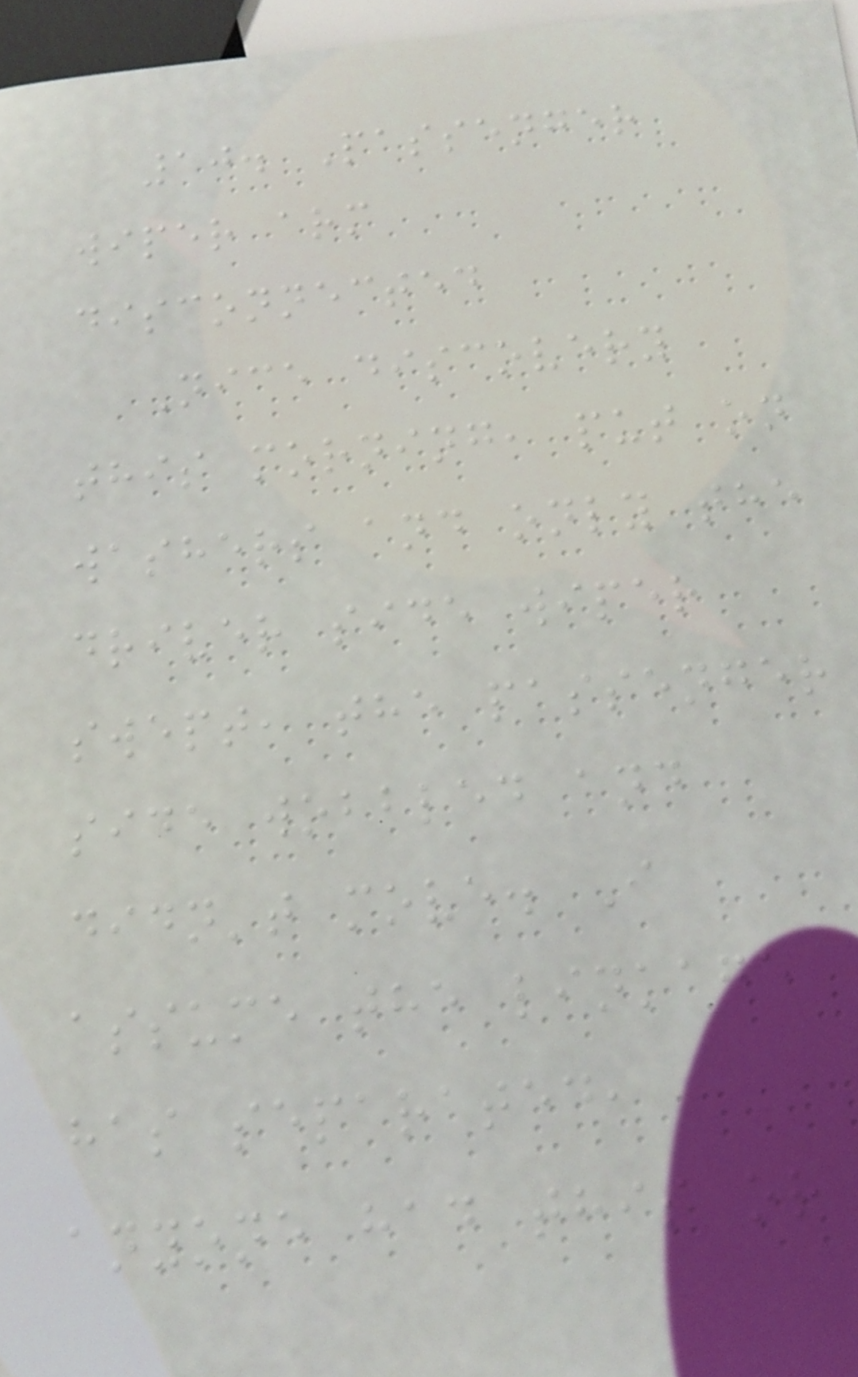10. Passenger
wiper arm
disconnected
Nice discovery
this morning, put on
washers and only the
driver side wiper
swept, the passenger
side wobbled and
didn't move. I
assume the linkage
has separated,
anyone had this or
